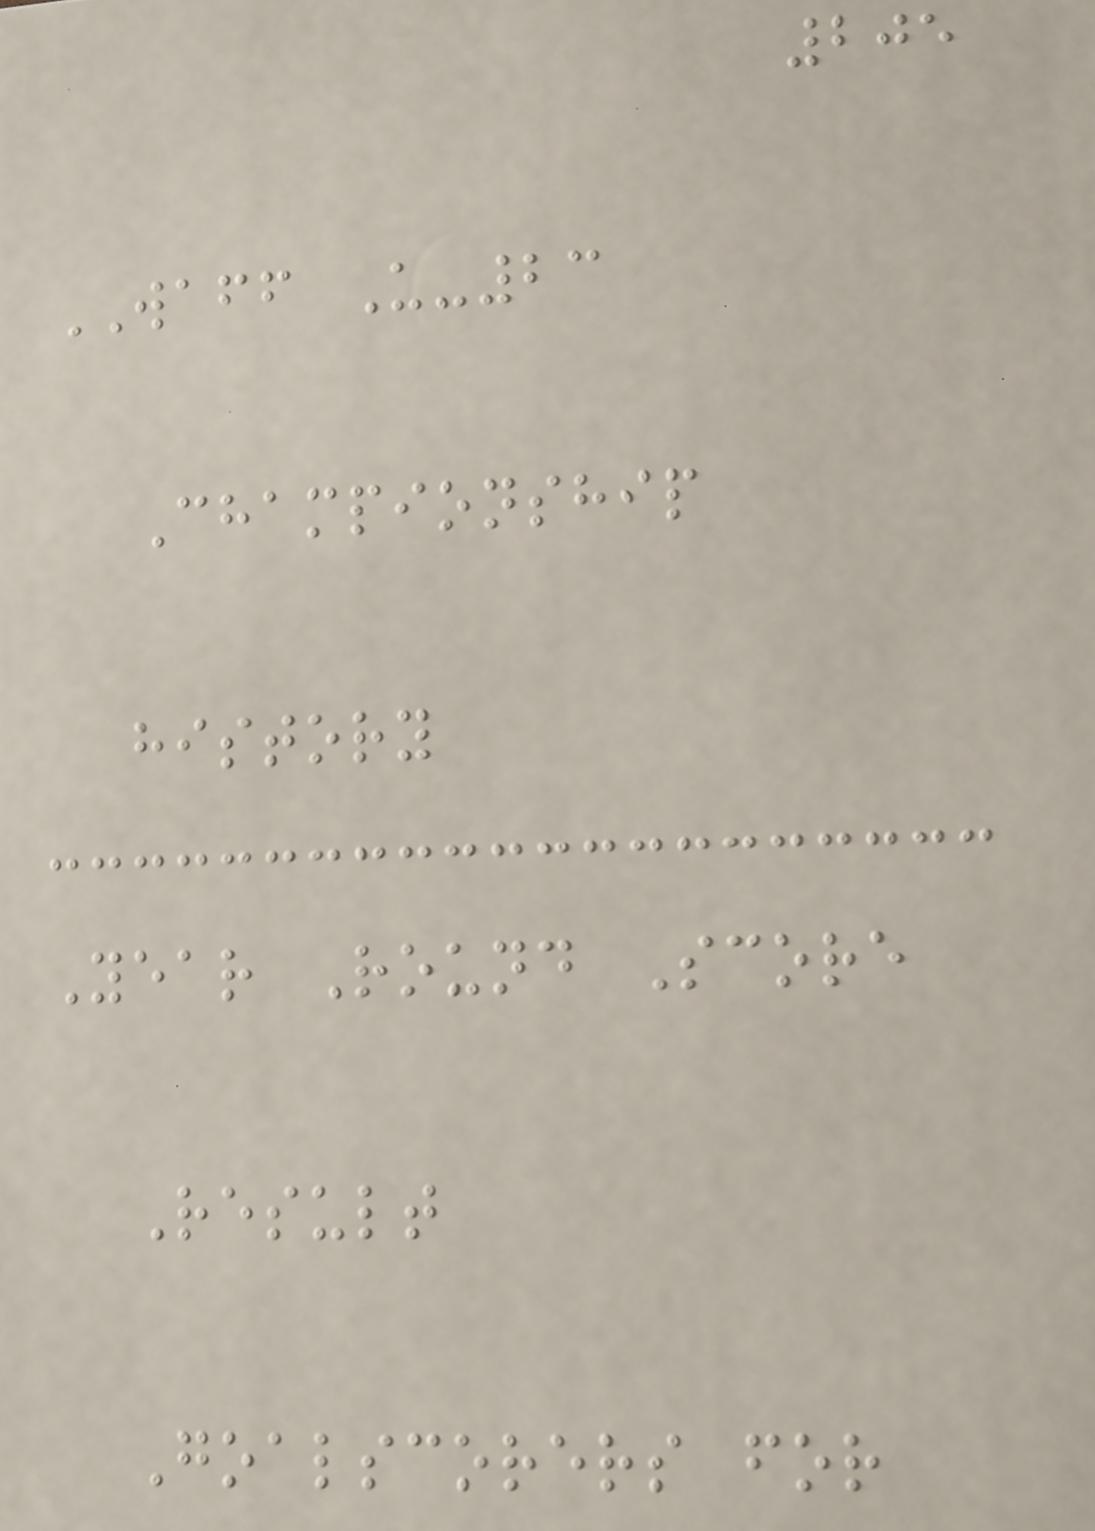205
WAFF U-23
Championship
history
Year Round Score
Result
Goalscorers for
